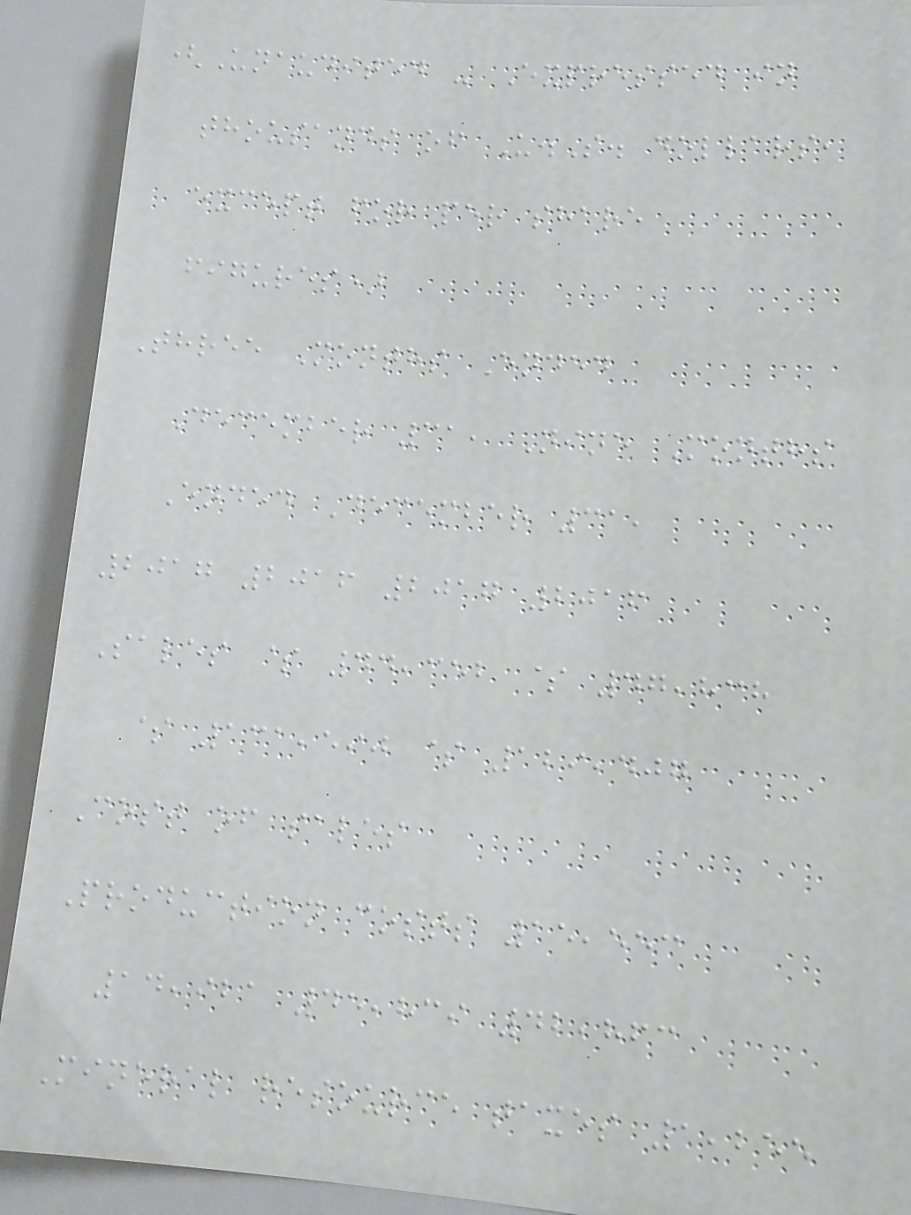(Unaudited - Expressed in
thousands of U.S. dollars,
except for per share
figures)
Three Months Ended
December 31, Nine Months
Ended December 31,
2017 2016 2017 2016
Sales $ 44,352 $ 47,838
$ 131,590 $ 129,407
Cost of sales
Production costs 15,553
14,921 45,839 42,863
Mineral resource taxes 1,255
